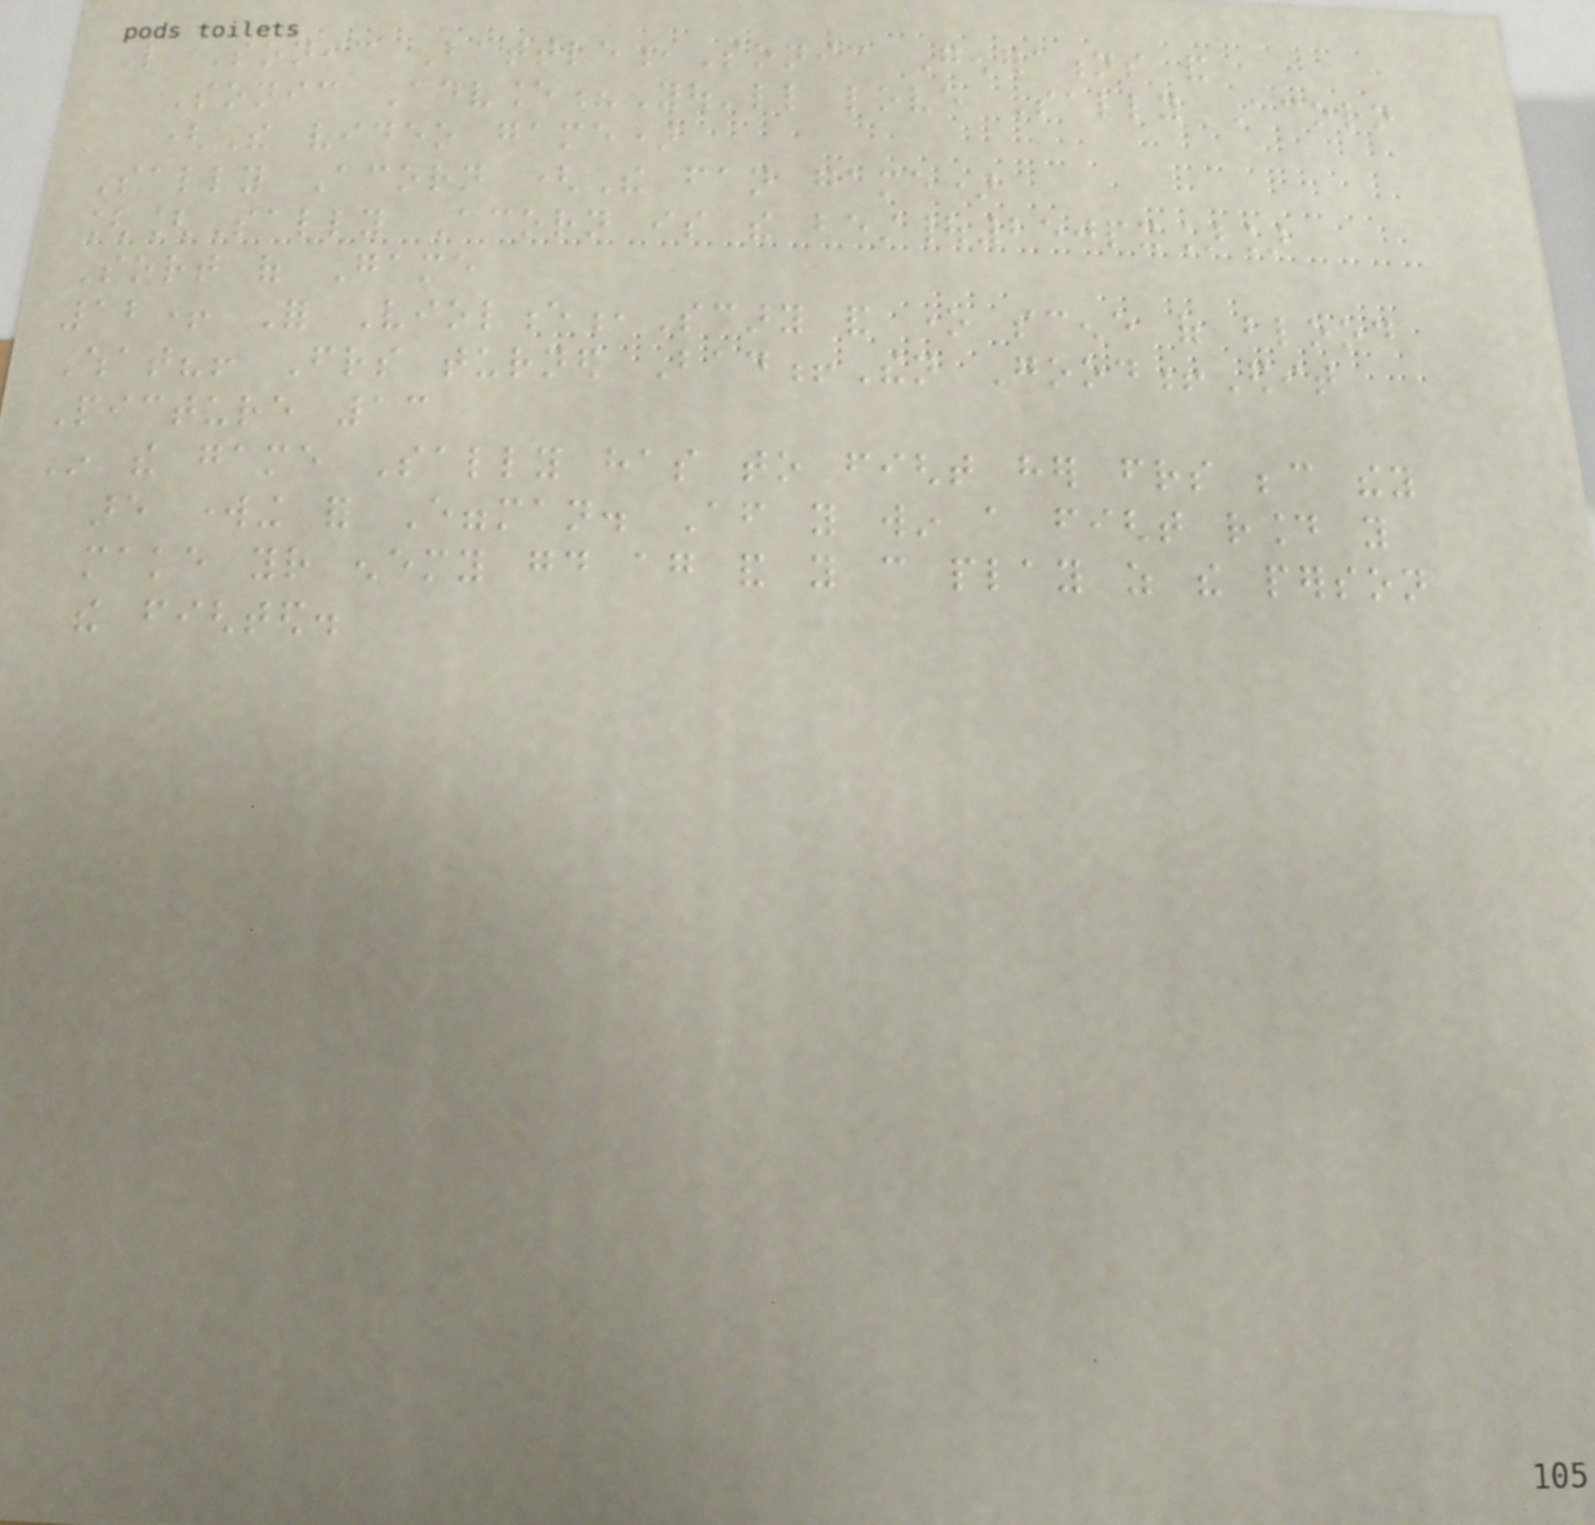Like Sonic Battle,Sonic Generations and
Sonic Advance?You'll love Sally Acorn
(The video game)
Sally Acorn (The fan game)
[[Sally Acorn is the best|250px]]
Sort of Game
12+ For Violence,Scary and one scene of blood
What?! Friends turned Bad!Then Good!Edit
Picture 13
In the game Sally has to fight her friends because they
are working for Eggman. After you win a fight round you
make your enemy good again and you can play as the person
the fighted.
